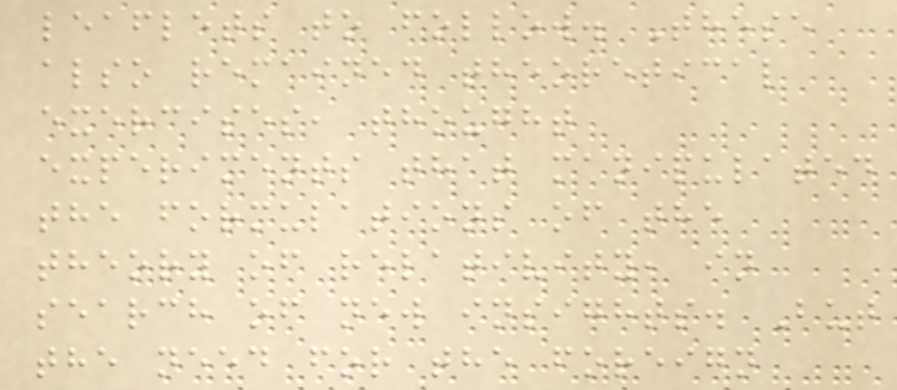leaflets to follow. These
also remained theoretical
exercises, thought
experiments that manipulated
the formulations of the
theory of relativity, in
search of new insights. But
the need for the foreign
